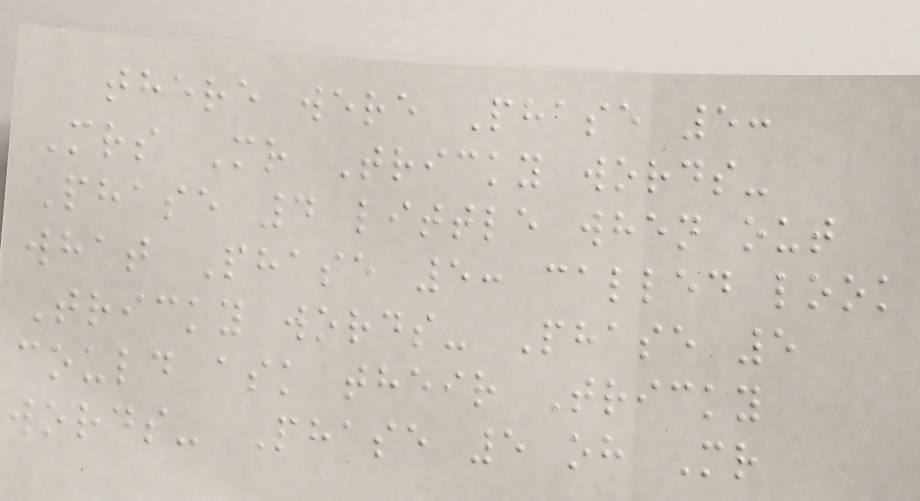there were Phase 5:
Mrs Mr Tricky words-
Phase 4 little when out
what Phase 5: called look
Tricky words- Phase 5
could ask their Tricky
words- Phase 5 oh Mr
